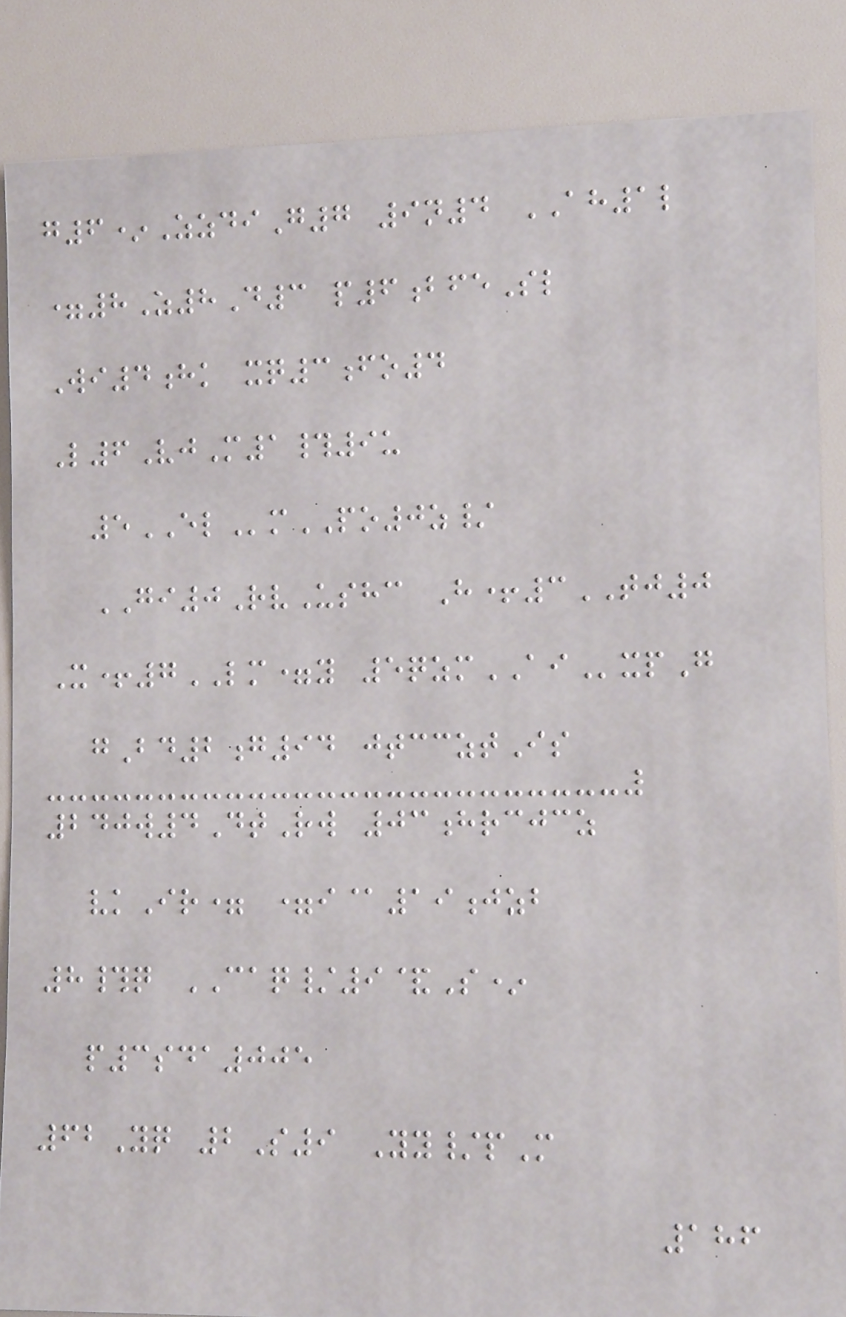g6*ZzdiG7 9n4 AH1l
=8Z8D3 p6bfeSl
Wi4hk xq3fo4
L6VjM1#9u
5ELmPO0z/
GI0RvUshc H+3TJ0
X+7LM=y 5qzmAIxpG
gBd2g94 jtccztIs
240w4DtRw 03hrcjcz
vkIr= =i@19jzb
8#q CAQ/9&S*
p3sda005
62Yq 2S9 Yy/pM
186
